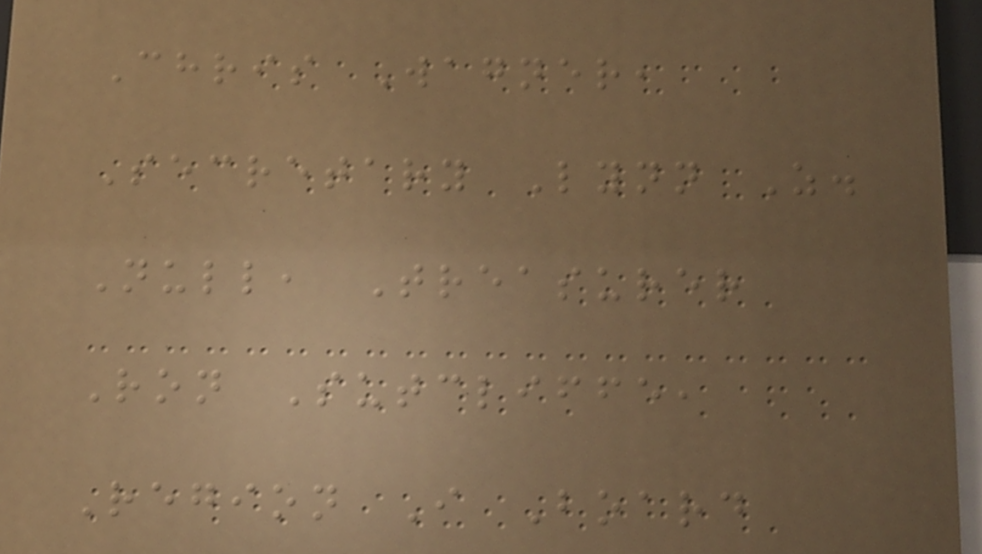Chris Wagner,
Secretary Lynn Z.
Null, Treasurer
Ron Sutcliffe,
Region I Board
